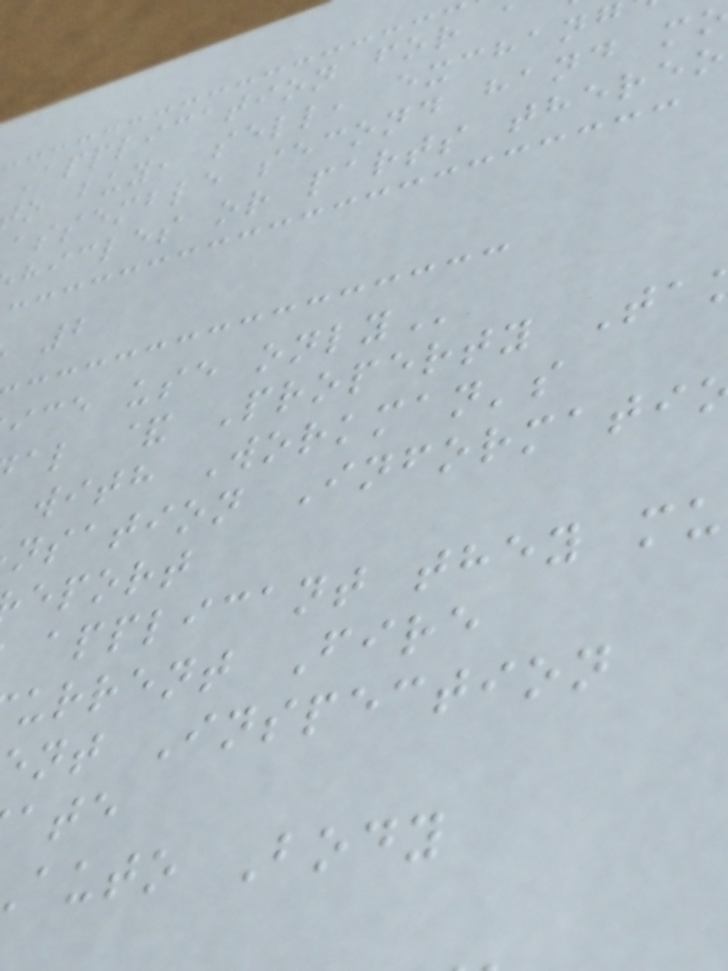application for
o buy, sell,
assemble second hand
hicles or parts
ice use
al & Property Ta
with Workman's
nsation Informati
eport
applicant they mu
urrent Fire
nt Inspection
auto Body
